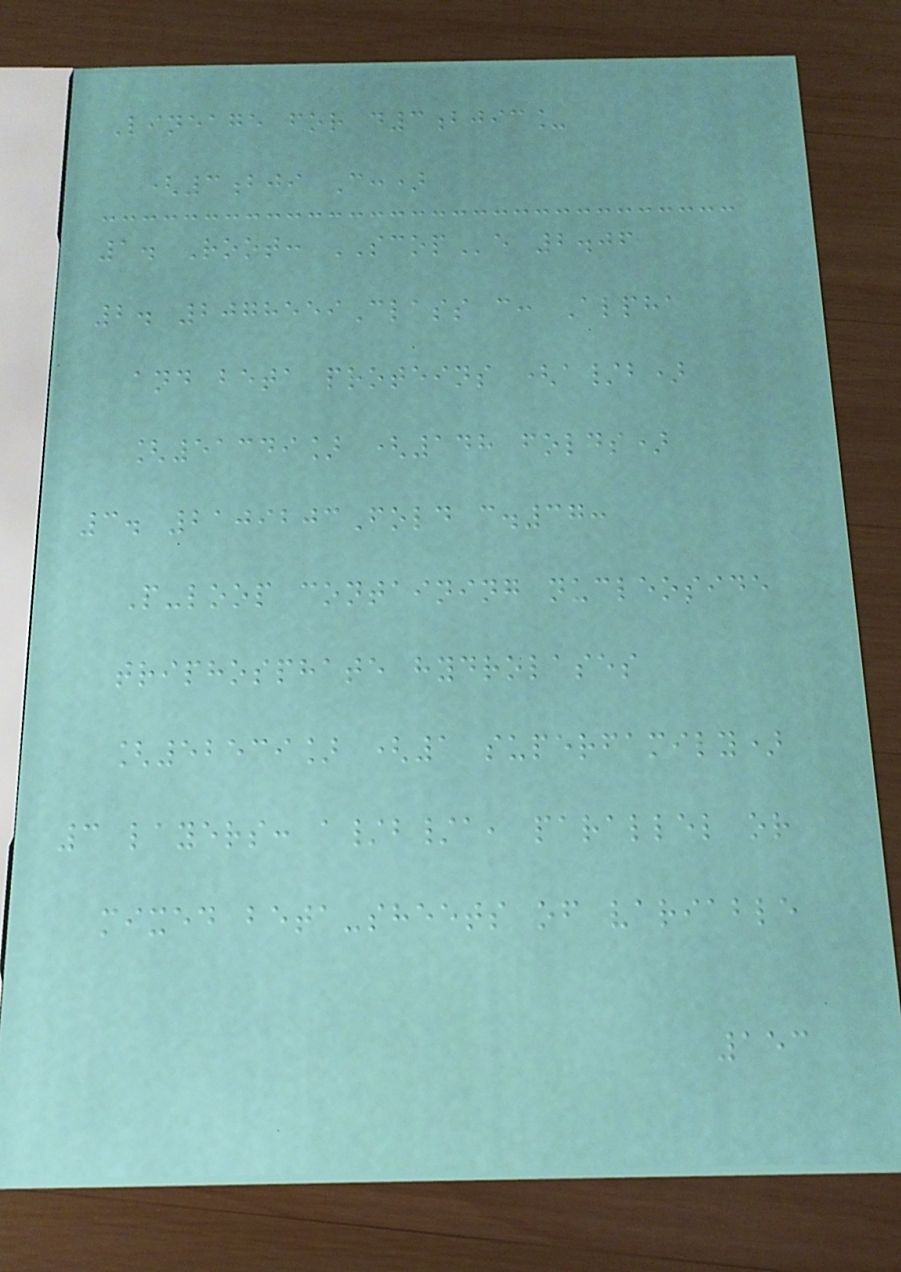Lineage for d3bjic_
(3bji C:)
1. Root: SCOPe 2.06
2. 2078559Class c: Alpha
and beta proteins (a/b)
[51349] (148 folds)
3. 2109203Fold c.37:
P-loop containing nucleoside
triphosphate hydrolases
[52539] (1 superfamily)
3 layers: a/b/a, parallel or
mixed beta-sheets of variable
153
